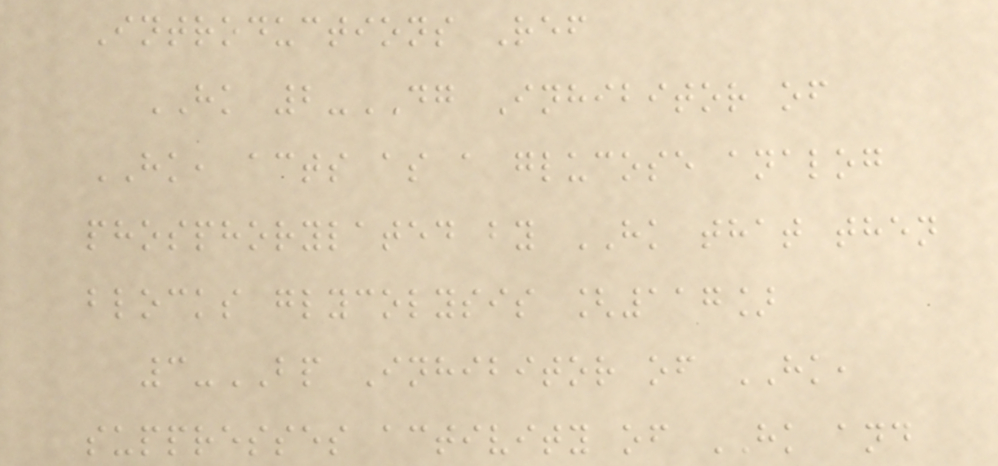Introductions Ref
HK 2-DG Inhibitor of
HK, acts as a glucose analog
phosphorylated by HK that then
blocks glycolysis [117]
3-BP Inhibitor of HK,
suppresses activity of HK and
